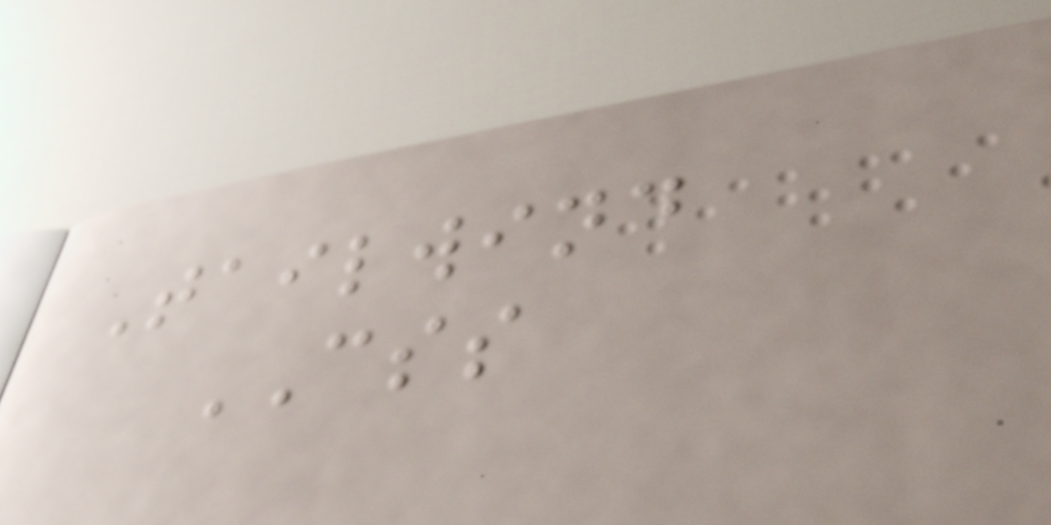Tailwind
CSS
